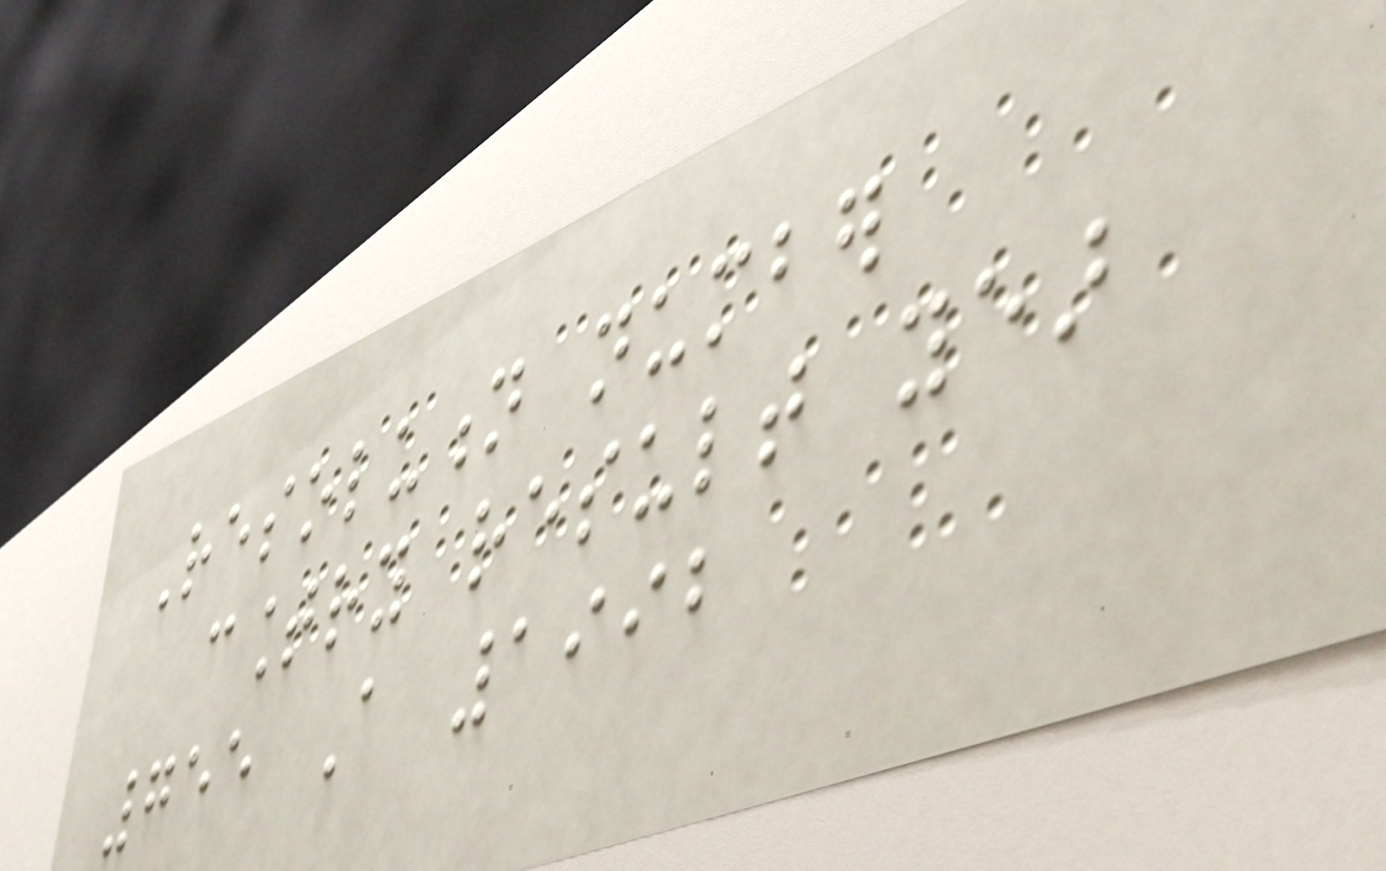Resolution number
country result year
755 A 1992
